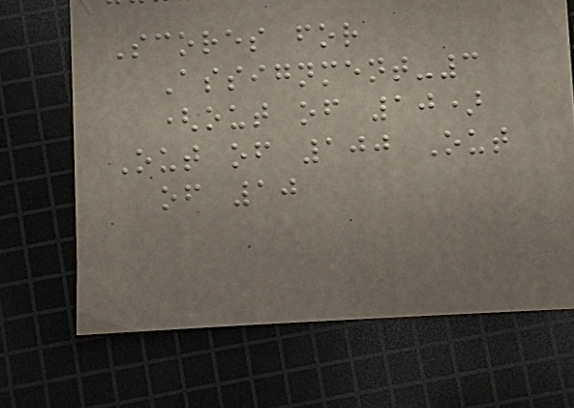Scores for
Assignment-3
(out of 10)
Out of 100 Out
of 10
